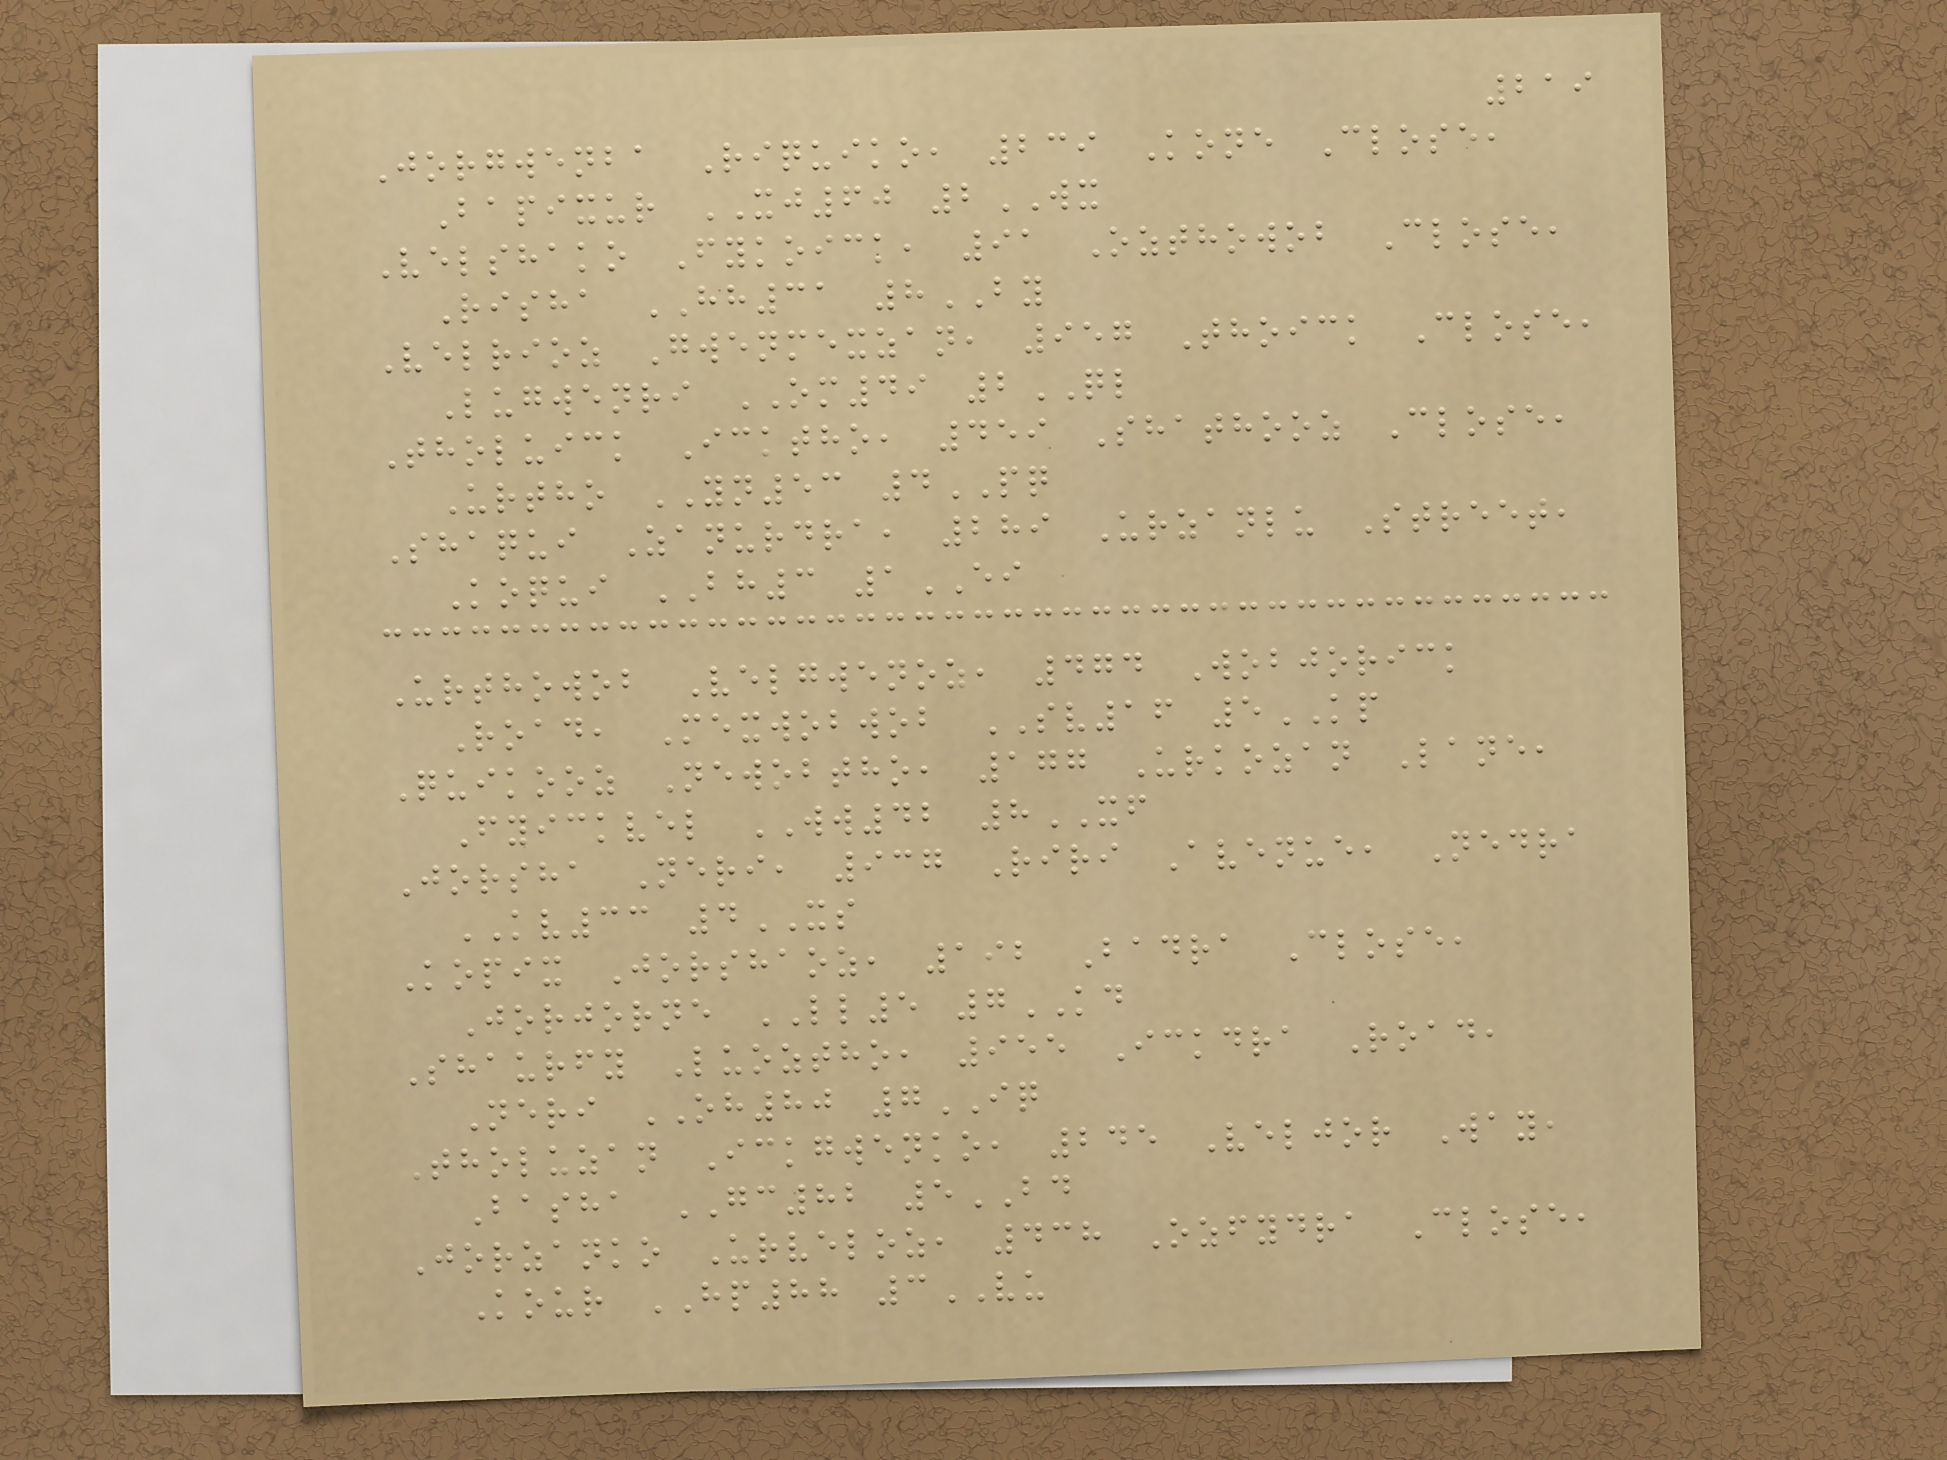219
Jorgwenba Riquiko, 239 Kone Close,
Bapixur XJ60 2WX
Velshako Fykoick, 91 Ozthowob Close,
Risha HH31 8BY
Velrioz Gwenmexzan, 957 Thoick Close,
Lugwenri OM49 2QL
Tholuick Icktho, 459 Shathooz Close,
Urtho YN53 4PQ
Shaqui Zanurdra, 289 Urzanlu Street,
Koqui BH3 1EI
Urthowob Velgwenoz, 474 Wobjorick
Road, Mexwobwob SV16 5KP
Quikooz Newobtho, 177 Urkozan Lane,
Fyickvel WW42 8XF
Jorsha Neri, 937 Riri Avenue, Nedra
KV33 4XS
Kopix Jorshaoz, 192 Badra Close,
Jorjorne LL5 7KD
Shaurfy Luoztho, 955 Ickdra Road,
Neri OH80 7IQ
Tholuzan Ickgwenko, 245 Veljor Way,
Basha GC82 5BD
Jorzanko Urveloz, 438 Ozfydra Close,
Kour HP88 3VU
